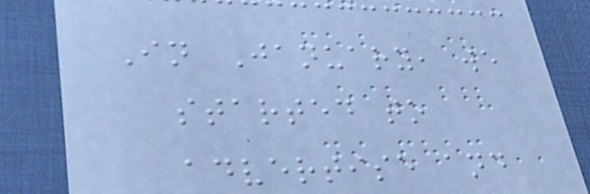In January, we
started to
advertise and
